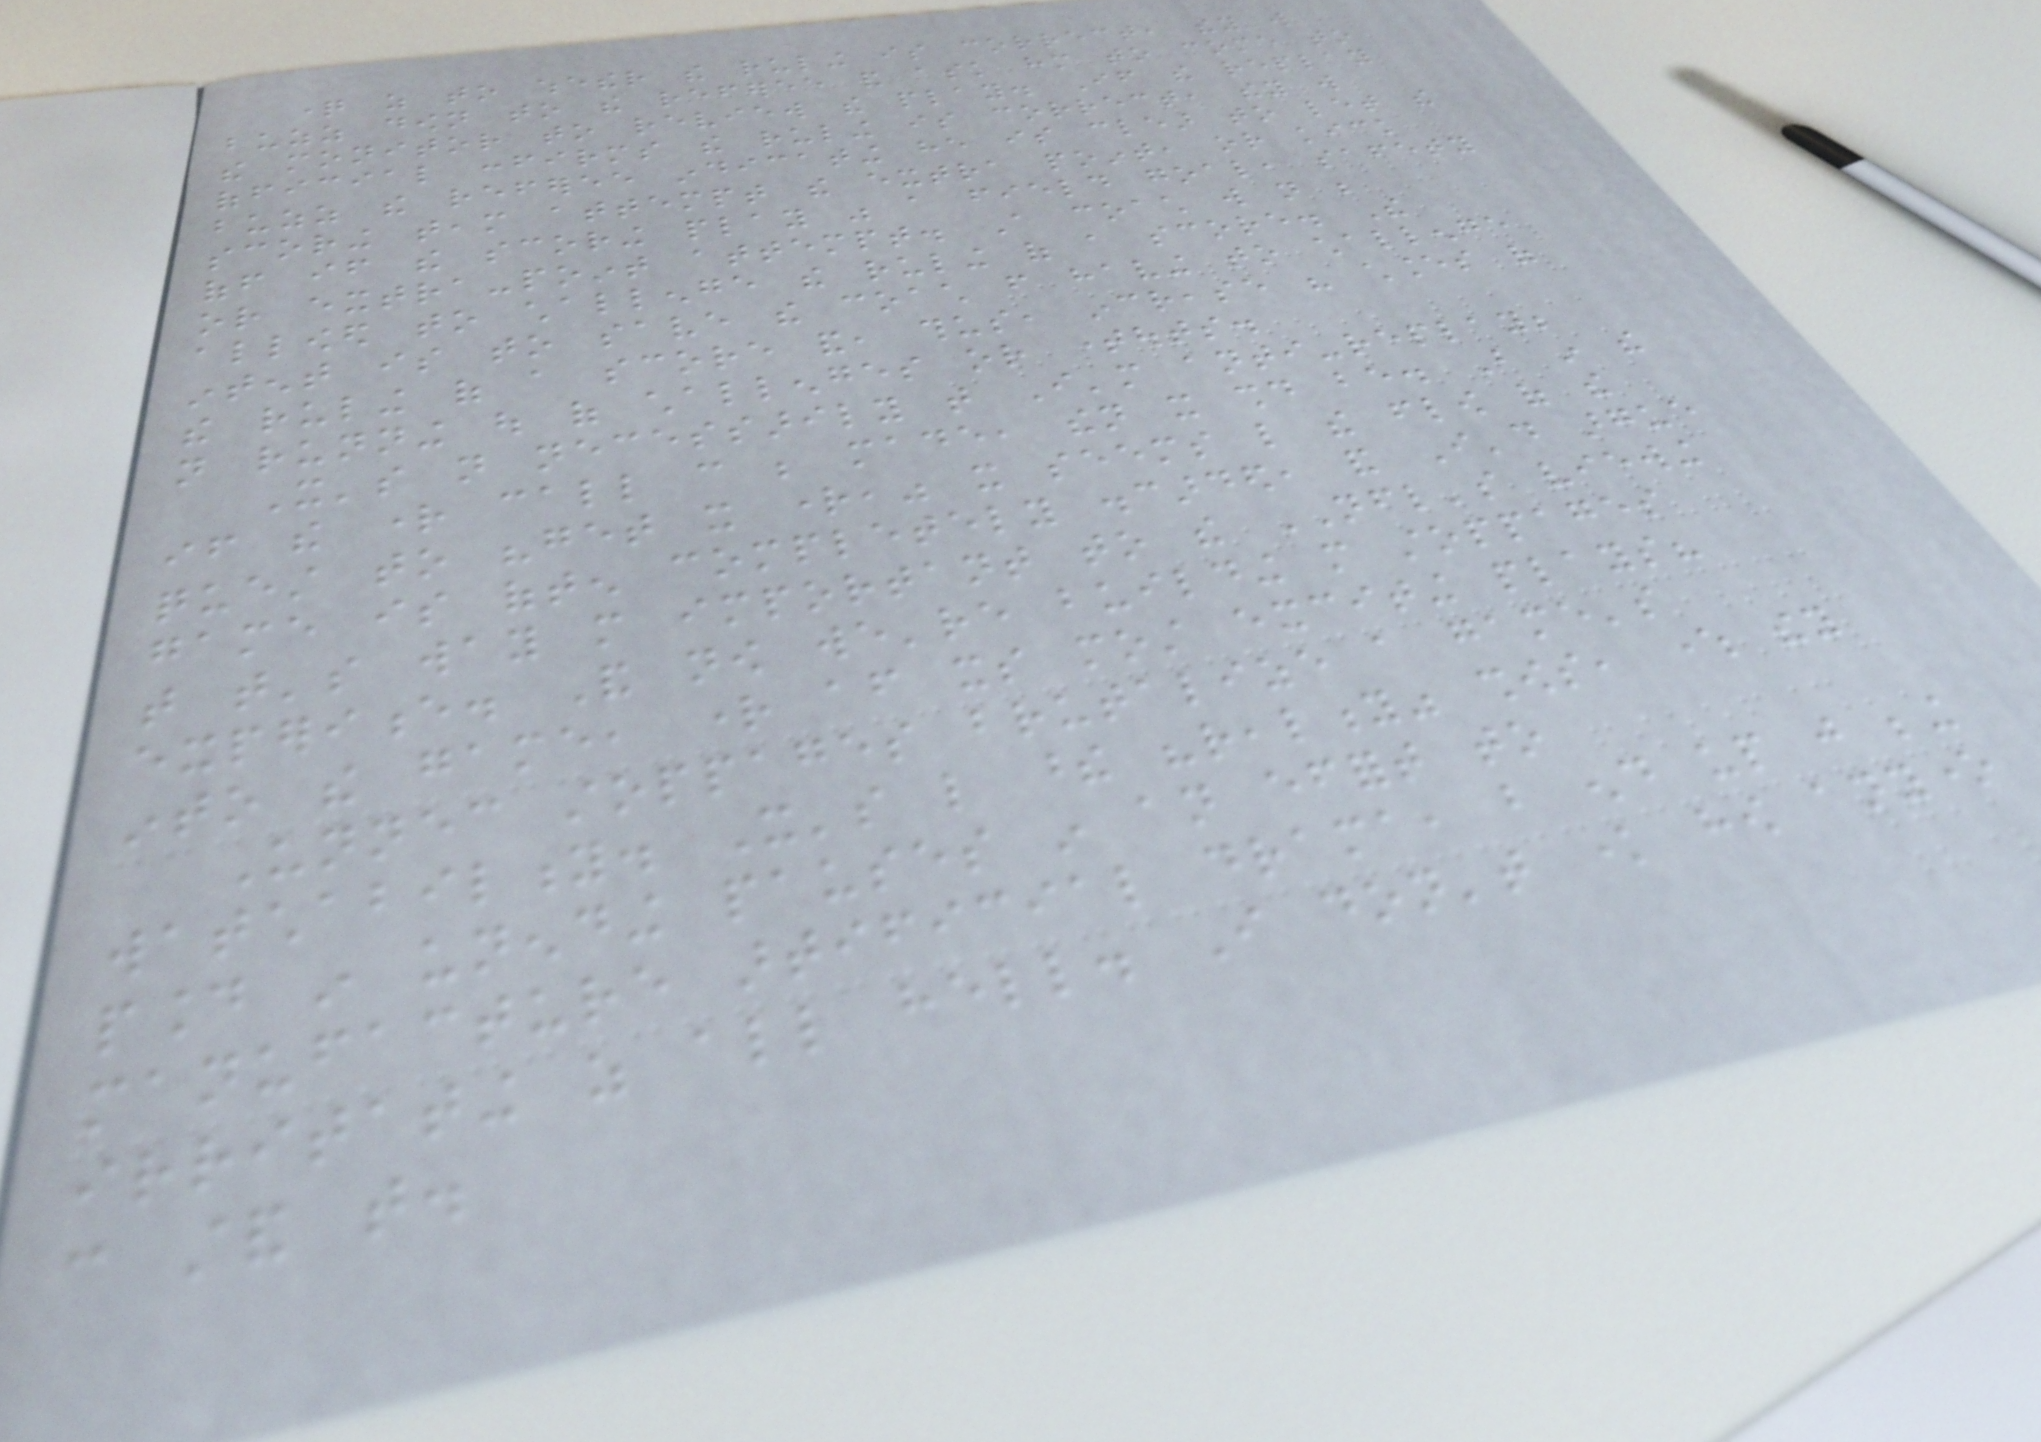question as to whether the ruling is correct, they will
buzz down to the referee and ask him to come to
the monitor to review the play. If the replay
official confirms the ruling is correct, they will
buzz the referee indicating he is clear to let the
scoring team attempt the extra point, or kick
off if the scoring play was a field goal, safety
or extra-point attempt. A coach will not be
allowed to challenge the ruling of a score. The
intent is to save the coach from having to challenge
the ruling of a score and, thus, increase his chances of
not running out of challenges or timeouts.
It's not necessarily that I'm anti-replay;
if the right call can be made, then it should be. But in the
quest to "get it right," it seems like the flow of the
game is often completely discarded, and I'd argue
that that's way more important to the NFL's viewing
experience. And now we're building more stoppages
into the game, right after its most exciting plays?
Unnecessary stoppages brutalize a game's
watchability. It's like these "reality" shows, where they
pound in unending pauses in an effort to
manufacture artificial drama, but end up just being
irritating as all hell. I don't know how anyone
can stand that.
